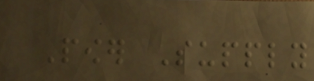Power Supply
